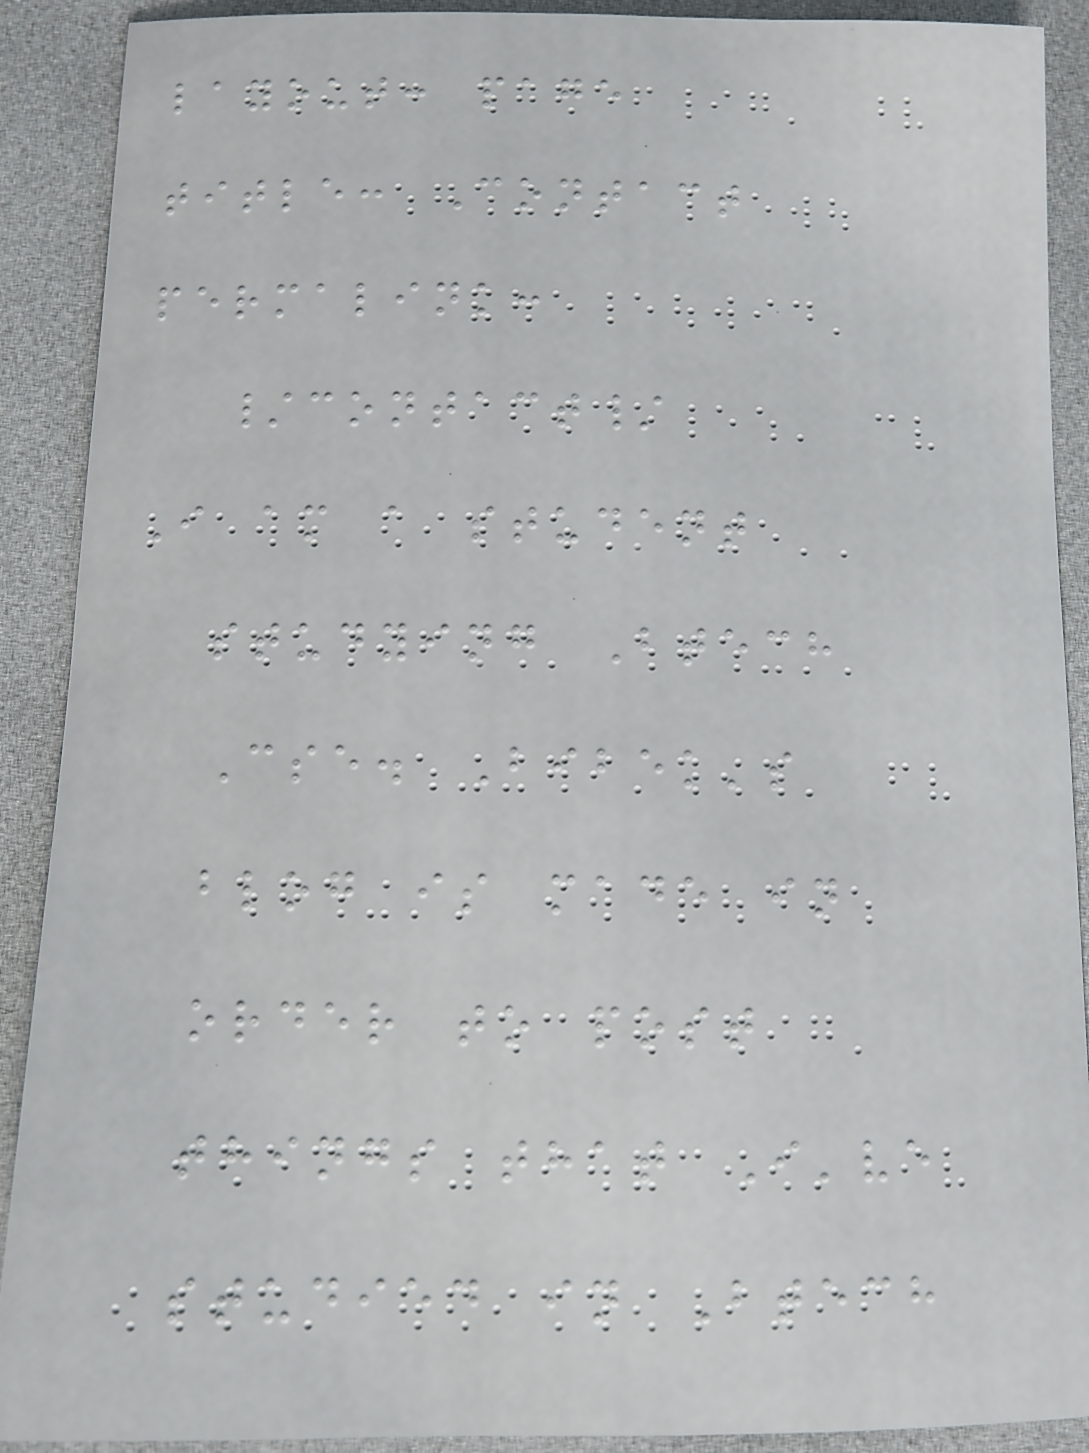layout: page
title: Contact
permalink:
/contact/
I am a student
studying Btech
Cse. Bibek's
blog is made in
order to post
things that I've
studied in Btech
